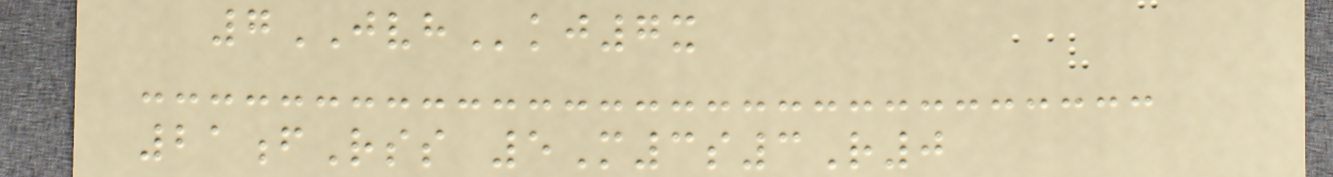7JVHkj7x
21fRss 5M3s3R0
